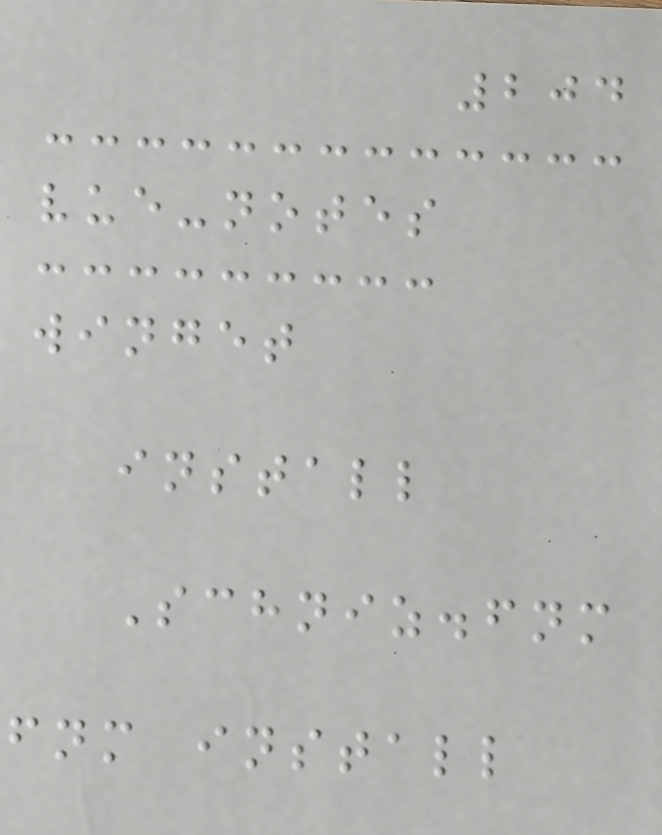204
vue-notes
winget
install
Schniz.fnm
fnm install
